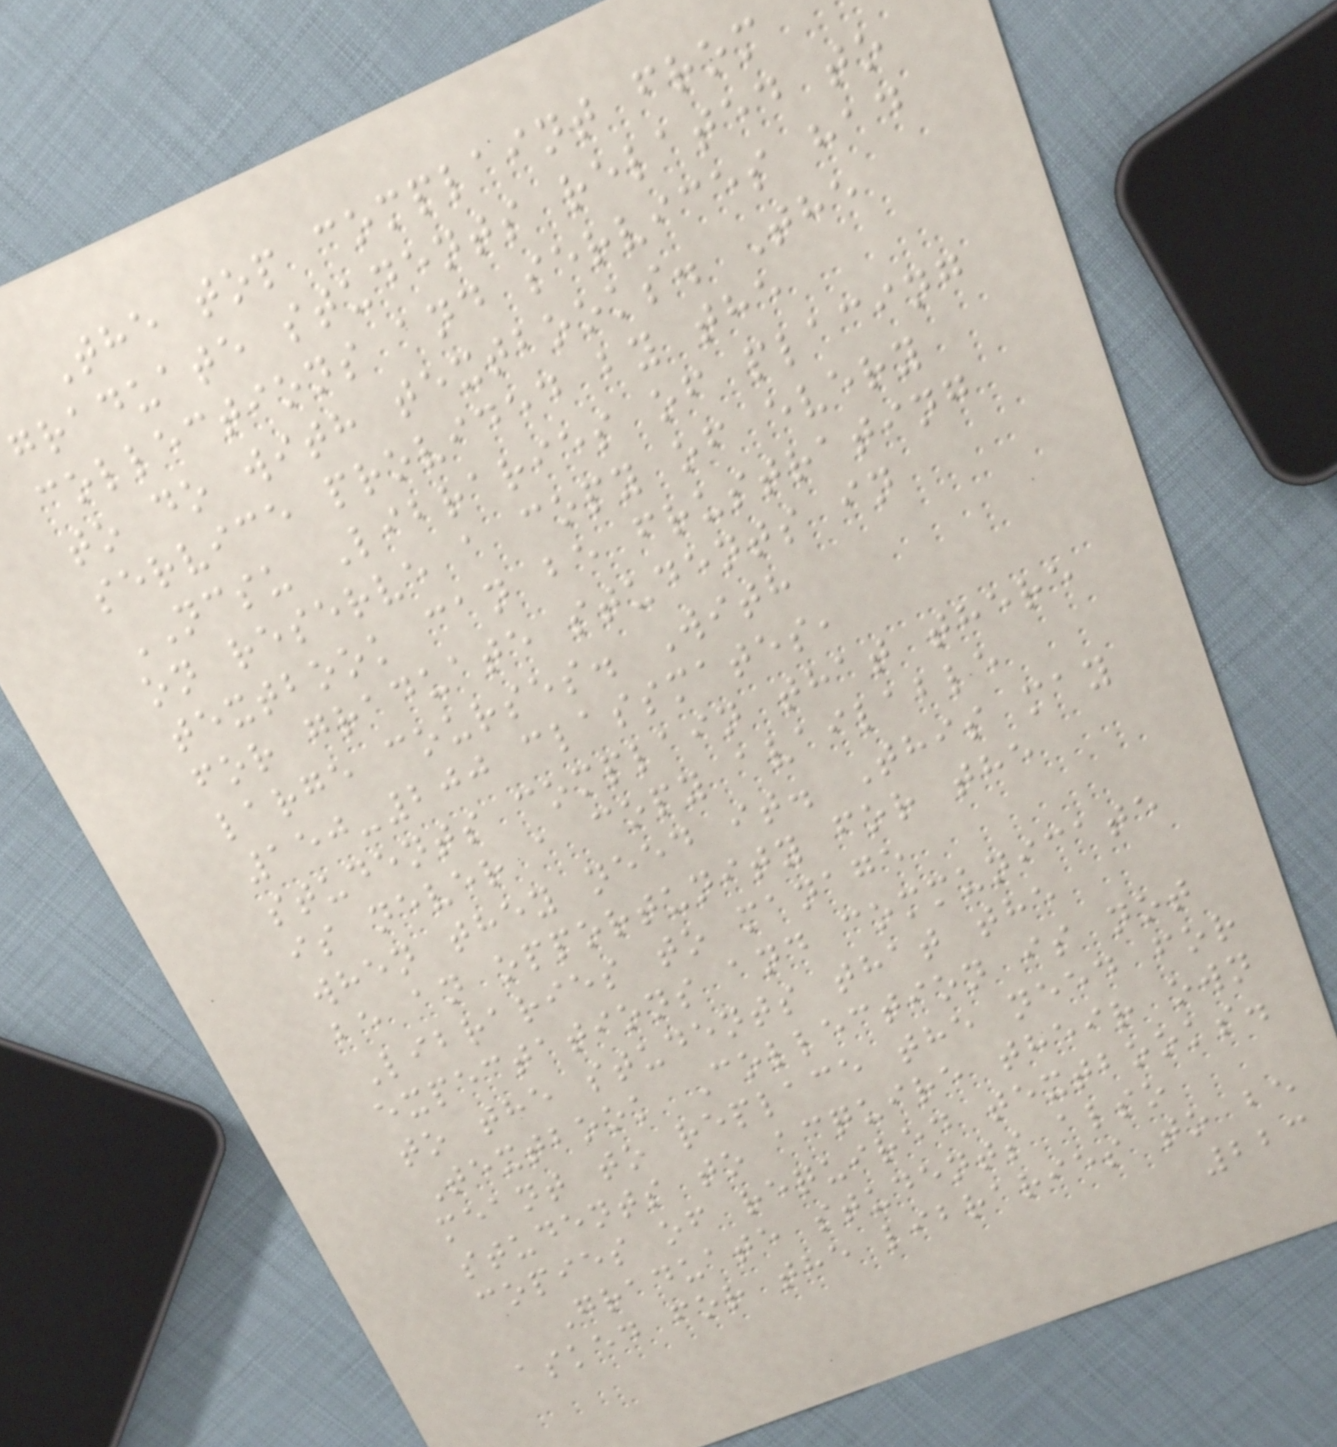The top complaint from
graduate students related to
collections and services had
to do with textbooks. The
service provided by the
NCSU Libraries of placing
on reserve a copy of every
textbook can be frustrating
for graduate students in
large courses. With
150-200 classmates,
students complain that there
is never a copy available
when they need it. This may
be an opportunity for the
Libraries to manage
expectations and communicate
to the students that the
Textbook Collection is not
meant to replace the need for
students to acquire their own
copies of required textbooks.
Graduate students also
asked for the libraries to be
223
